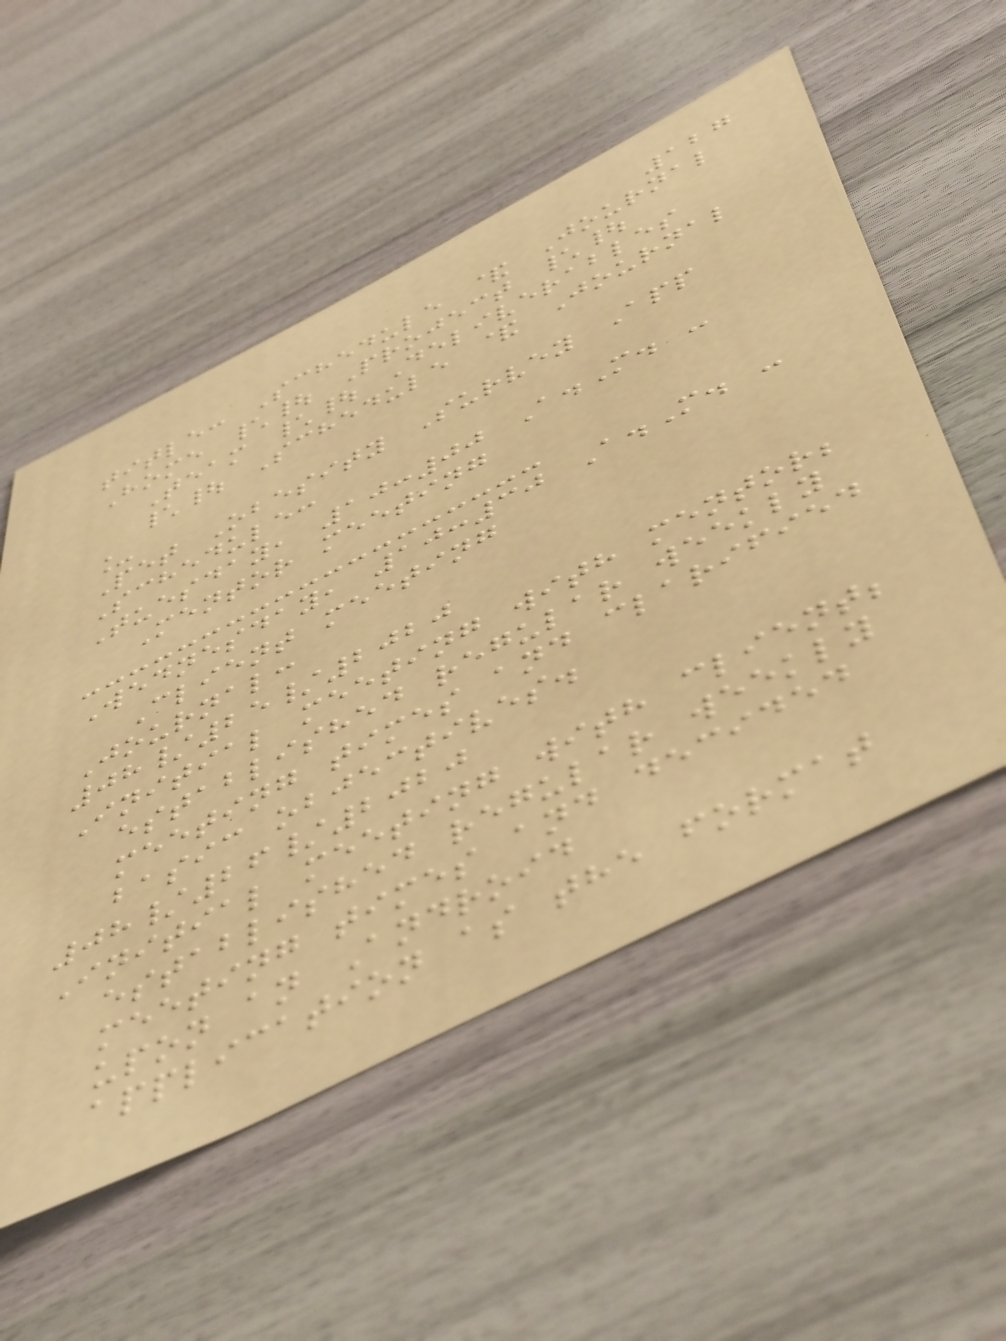127
title: Schedule & Journal
Home \| Project \|
Team \| Deliverables
\| Schedule & Journal
_
Pet Obesity Survey App
Schedule:
Tuesday, 10:00 A.M. -
Mentor meeting
Wednesday, 10:30 A.M. -
Client meeting
Journal:
08/25/2020
Initial meeting with mentor;
established regular weekly
meeting times and clarified
basic objectives.
08/26/2020
Initial meeting with client;
established regular weekly
meeting times and decided
upon an Android
application as the format
